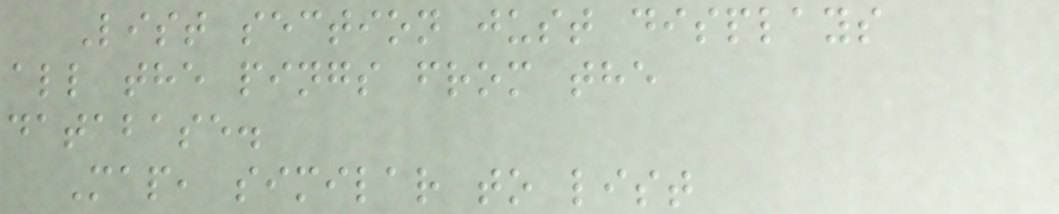List section just displays
all the pings from the
database.
Map, similar to list
